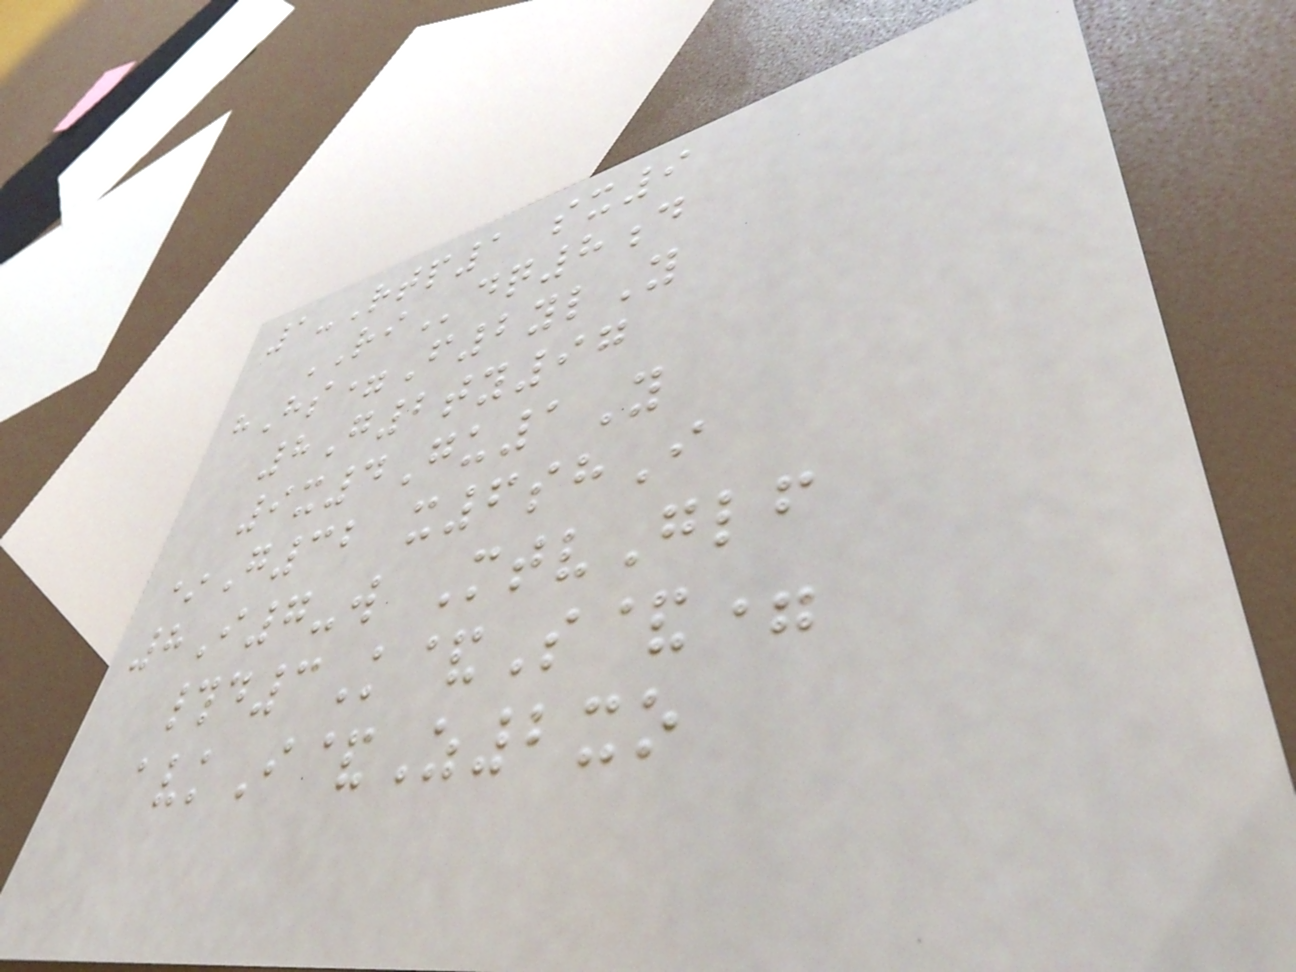1-Rtp1 sx9
RIdq8d
hHs=F2ylY
8G2ty97
9x4Gu1Y
*G32 x6shI
8I7-w MtvGlf
#d3K&S&=
avkI&Z2xo
